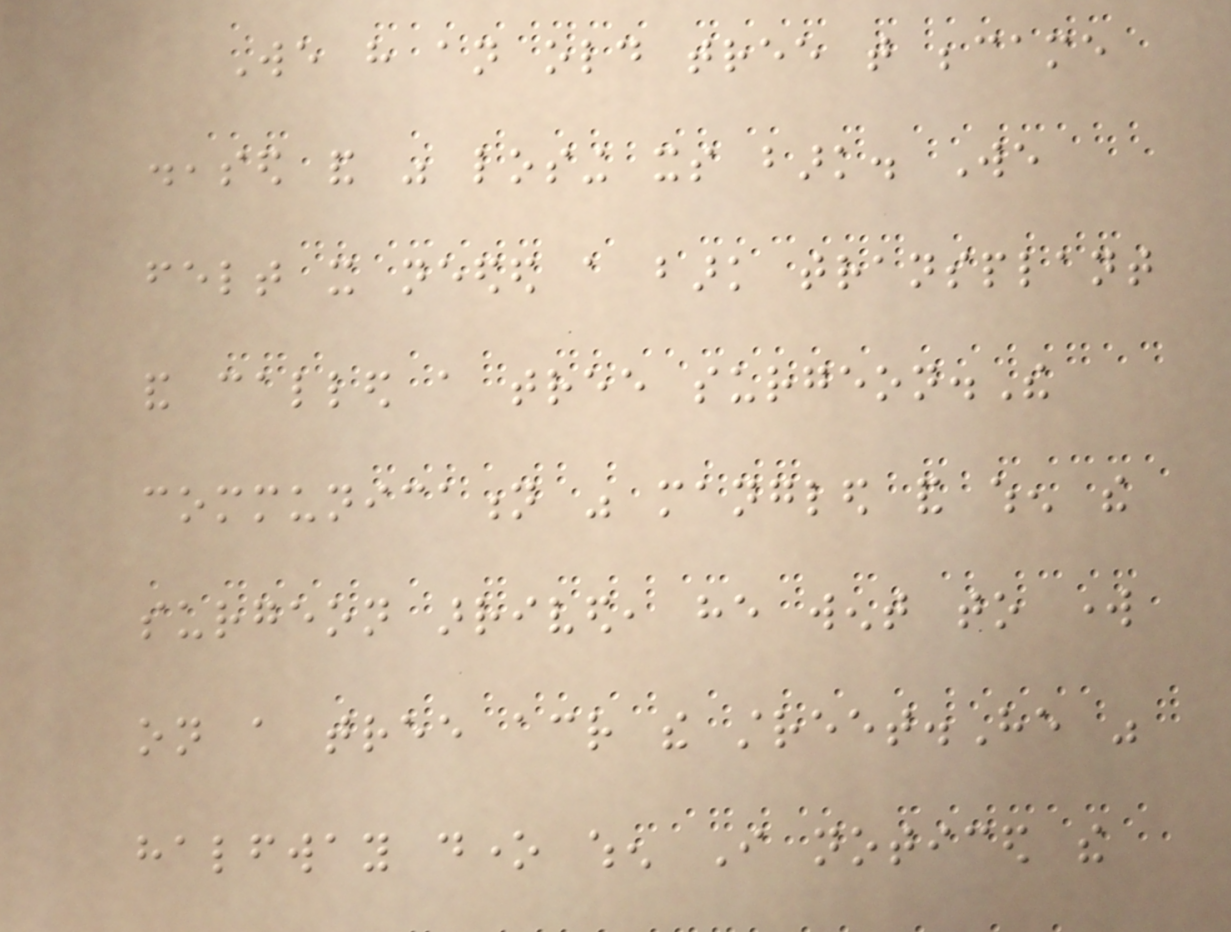We have an old tree that became
diseased and was losing its bark. We
felt it needed a bark transplant
and called a tree surgeon.The
communication was mangled and when the
surgeon arrived, he went to work
on a tree across the street.He was
halfway done when I noticed the
